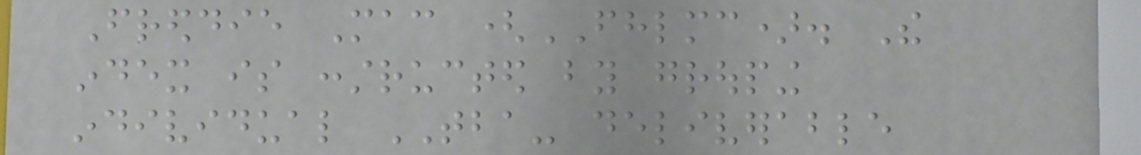Freddie Mac (FHLMC). The
index is constructed by grouping
individual TBA- deliverable
